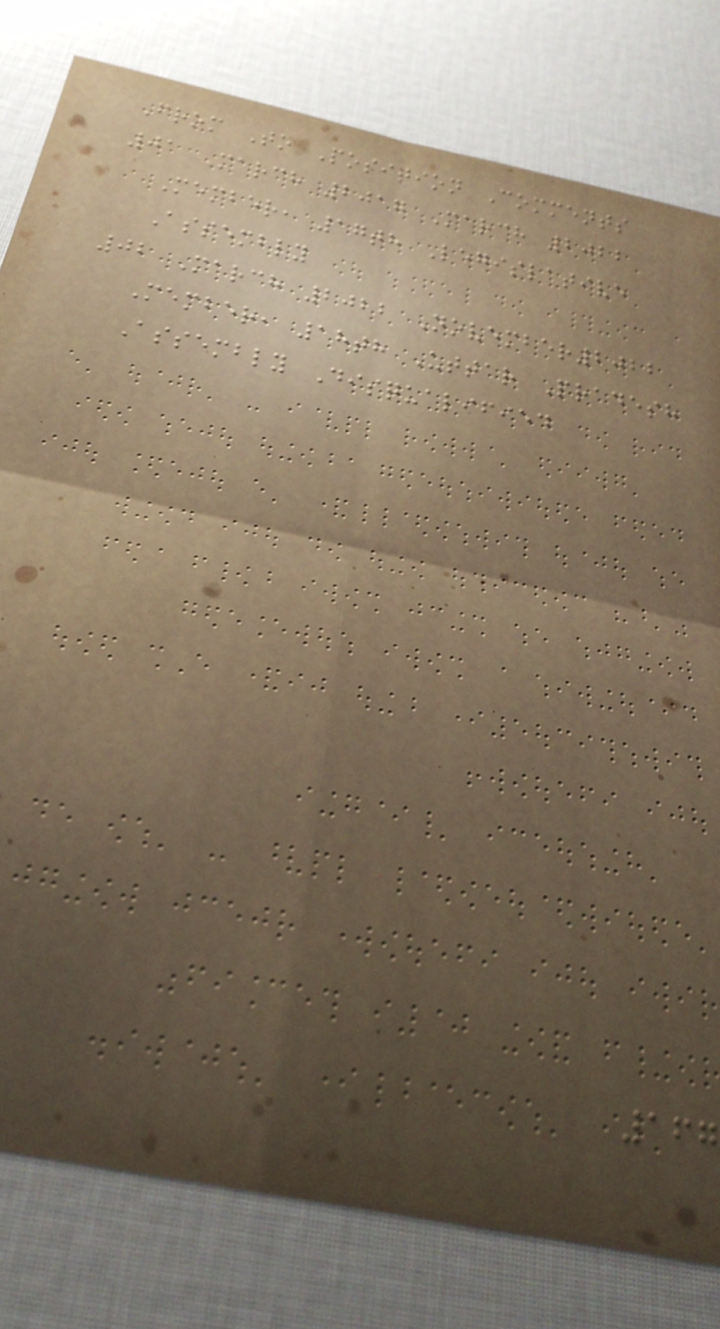From To Position Comments
01 March 2017 March 2022
Member, 17th Legislative
Assembly
02 March 2022 November2022
Member, 18th Uttar Pradesh
Assembly Disqualified
167
